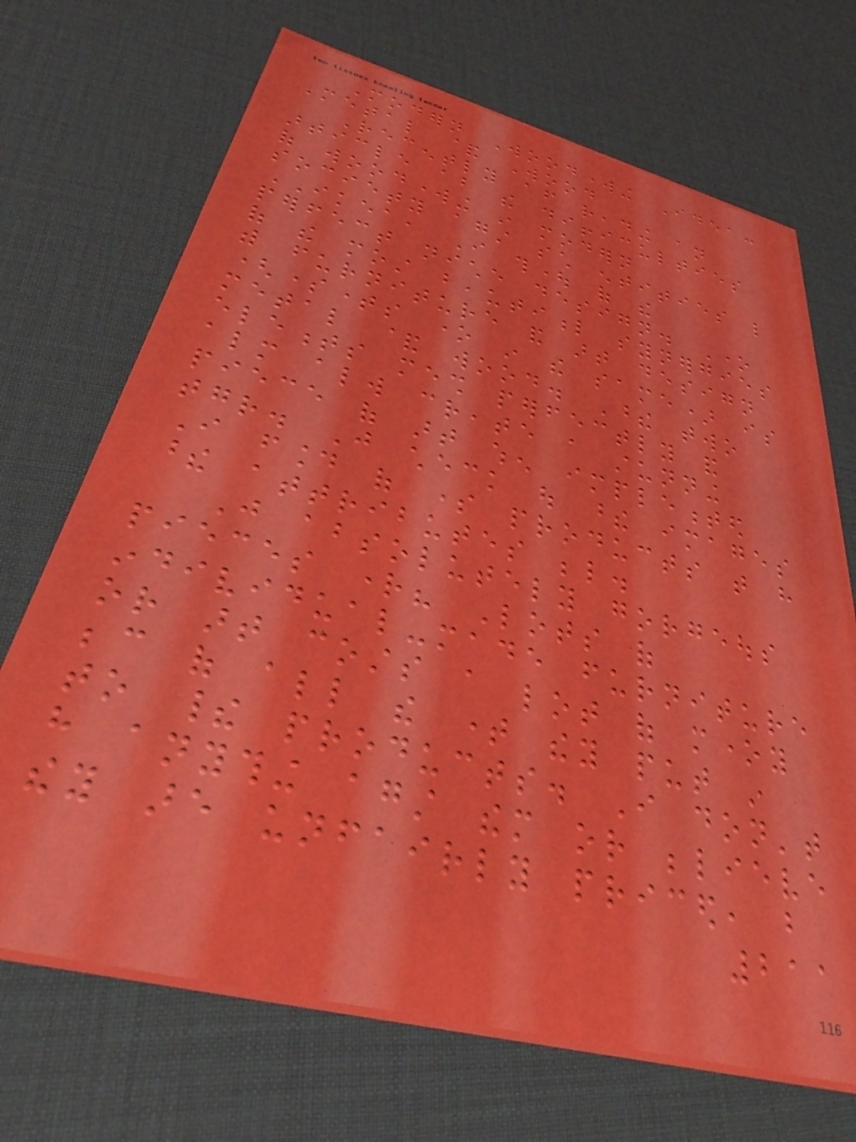Modern Woodworking Idea:
Metal & Wood
Recently after reading an
article about the difficulties
of woodworking in modern
society against such entities like
IKEA, I thought of the
perfect niche design. One
of the most beautiful synergies
with furniture and art design
(sometimes one in the same) is
metal & wood. These two
elements mesh perfectly and
almost always create a stunning
piece of art when implemented
together. Just check out these images
I found of some products that have
these attributes below.
Just absolutely gorgeous
pieces right? Lots of
individual-made furniture
or art costs a lot of money
because of all the time they put in
to their products. I don't
have anything against them or believe
they are unfairly priced, but
211
